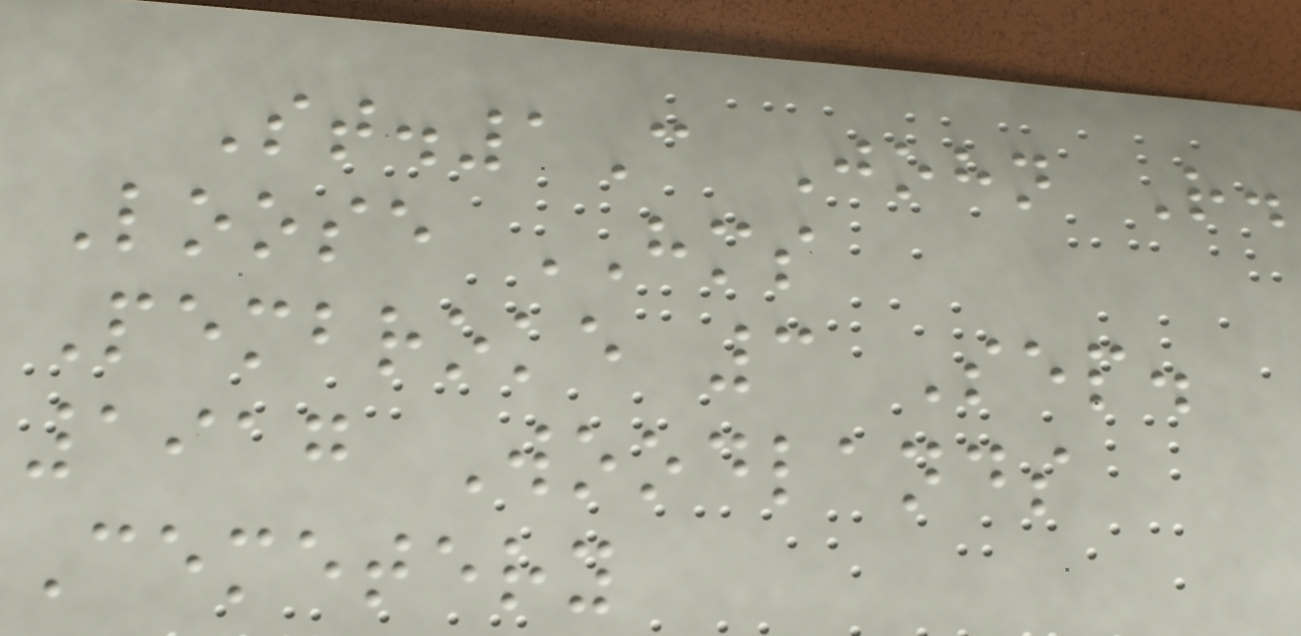St.1C John R.
Loose HMS
Pembroke 3 Sep.
1917 Woodlands
Cemetery
